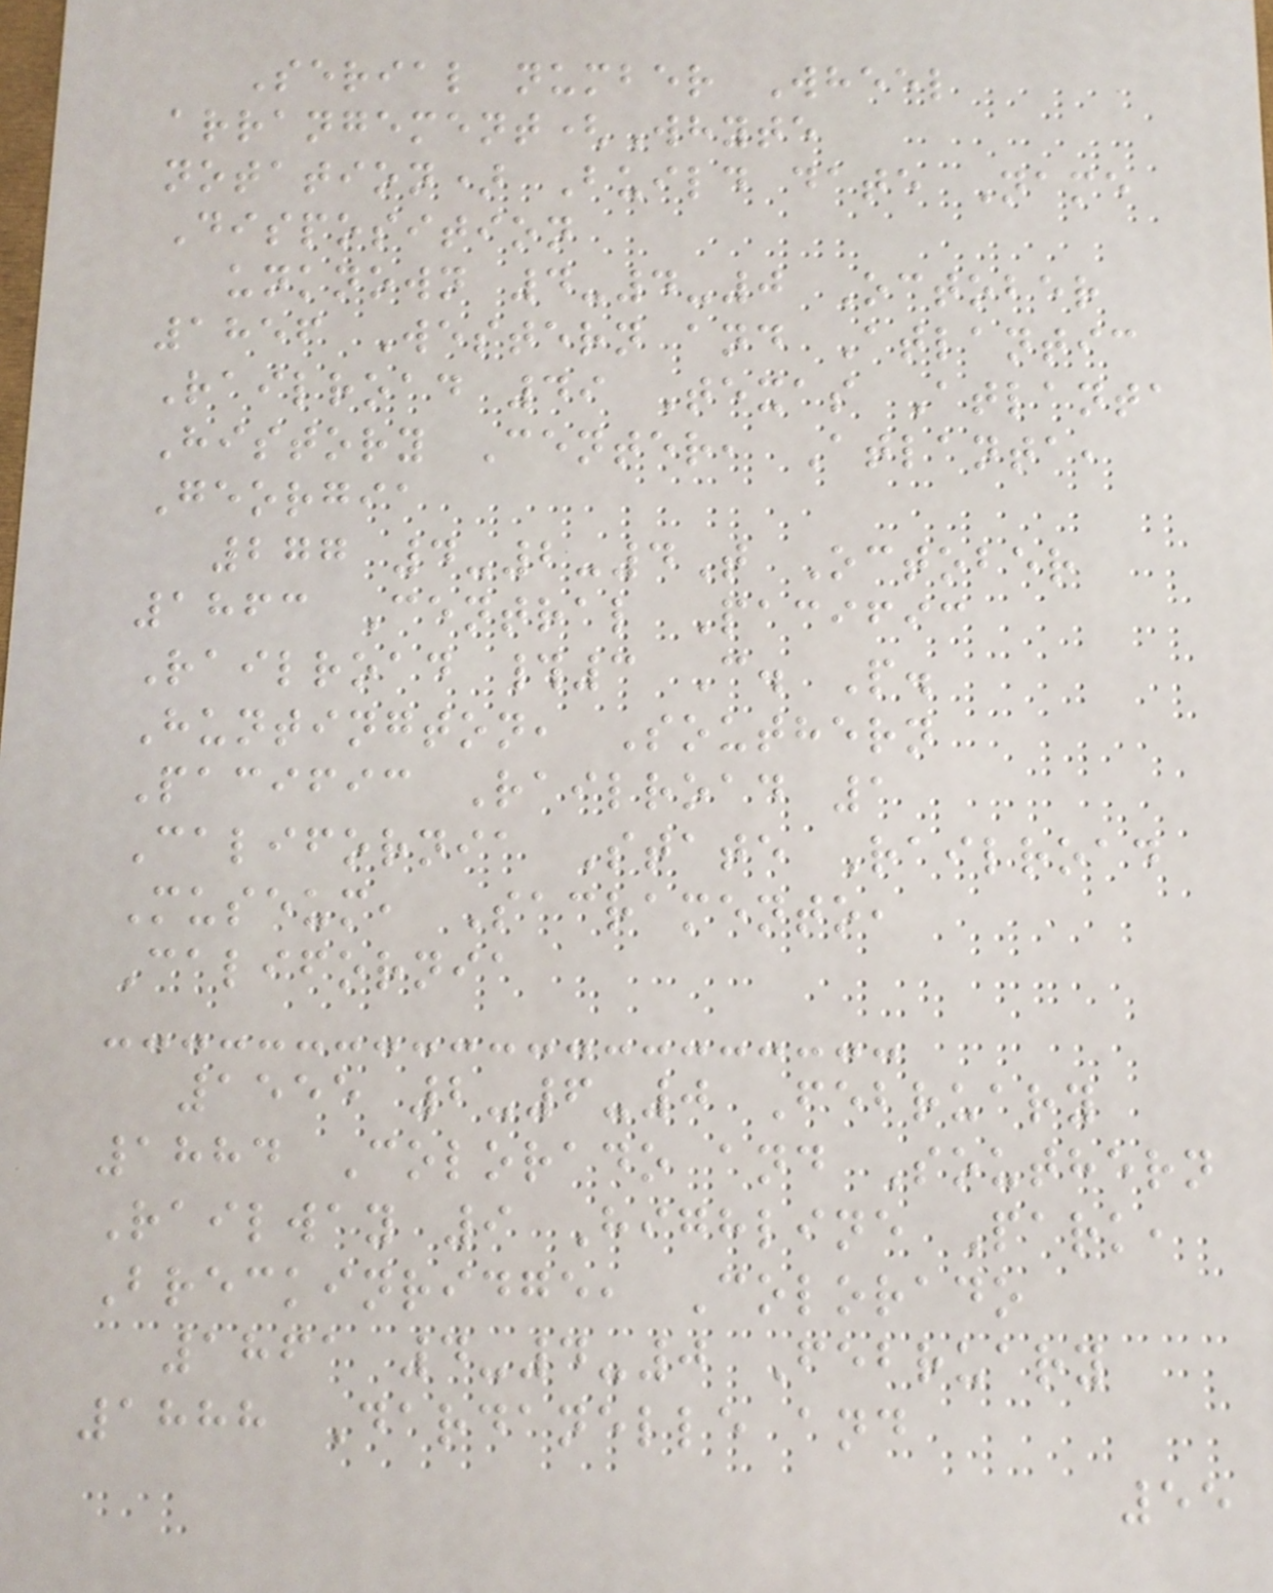Serial number Wheel
arrangement(Whyte
notation) Build date Name
Disposition
unknown 4-4-0 October
1856 Western and Atlantic
Railroad 49 Texas Atlanta
History Center, Atlanta,
Georgia
277 4-2-4T October
1863 Central Pacific
Railroad #3 C. P.
Huntington, Southern
Pacific Railroad 1
California State Railroad
Museum, Sacramento,
California
1555 2-6-0 February
1884 Colorado and Southern
Railway 9 Highline Park,
Breckinridge, Colorado
1861 4-4-0 February
1888 Dardanelle and
55
